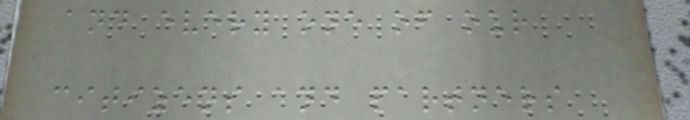and every one of our
citizens and partners
